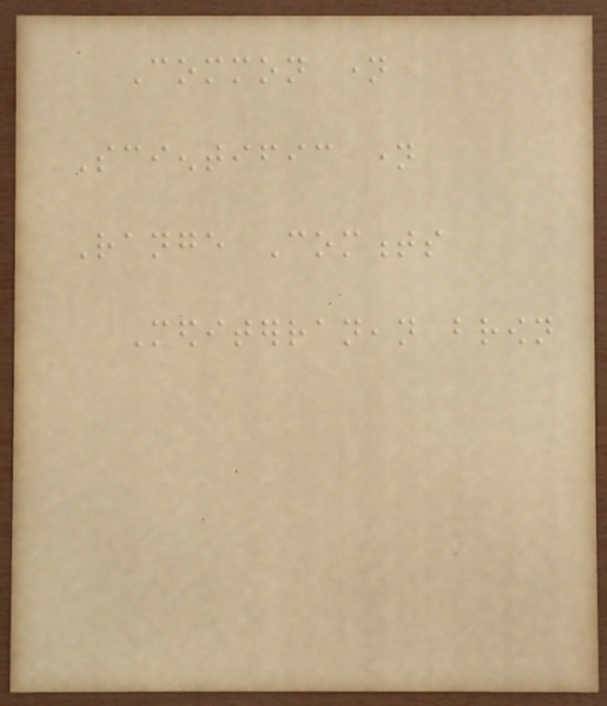Common name
Scientific name
Range Comments
Mediterranean brown
